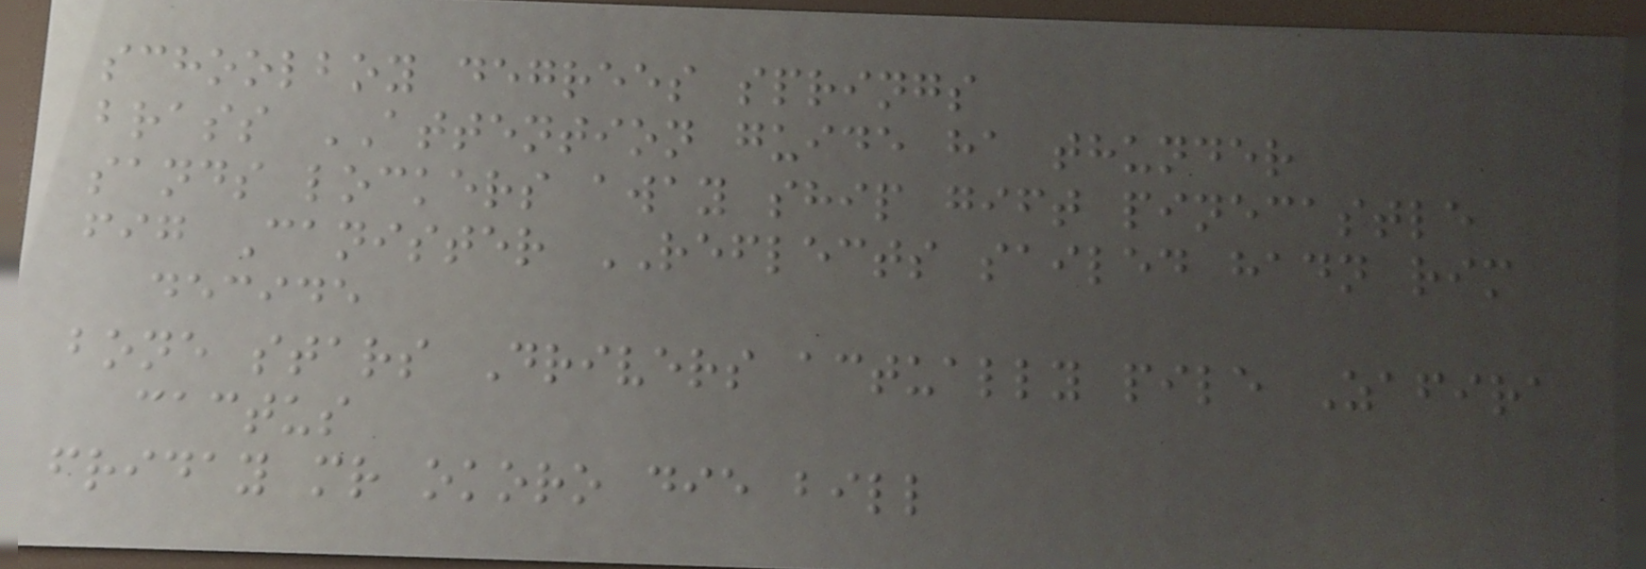schoolboy degrees springs
brass ATTENTION guide ha thunder
sands lockers away ship gift pinecastle
fig Canister REFLECTS sailed hadn rim
decide
bone stars Drivers actually pile Zafira
cactus
friday mr okoro die bill
